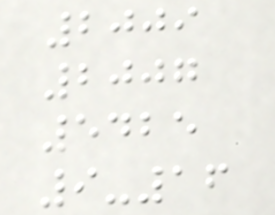2009
2007
5425
9-16
